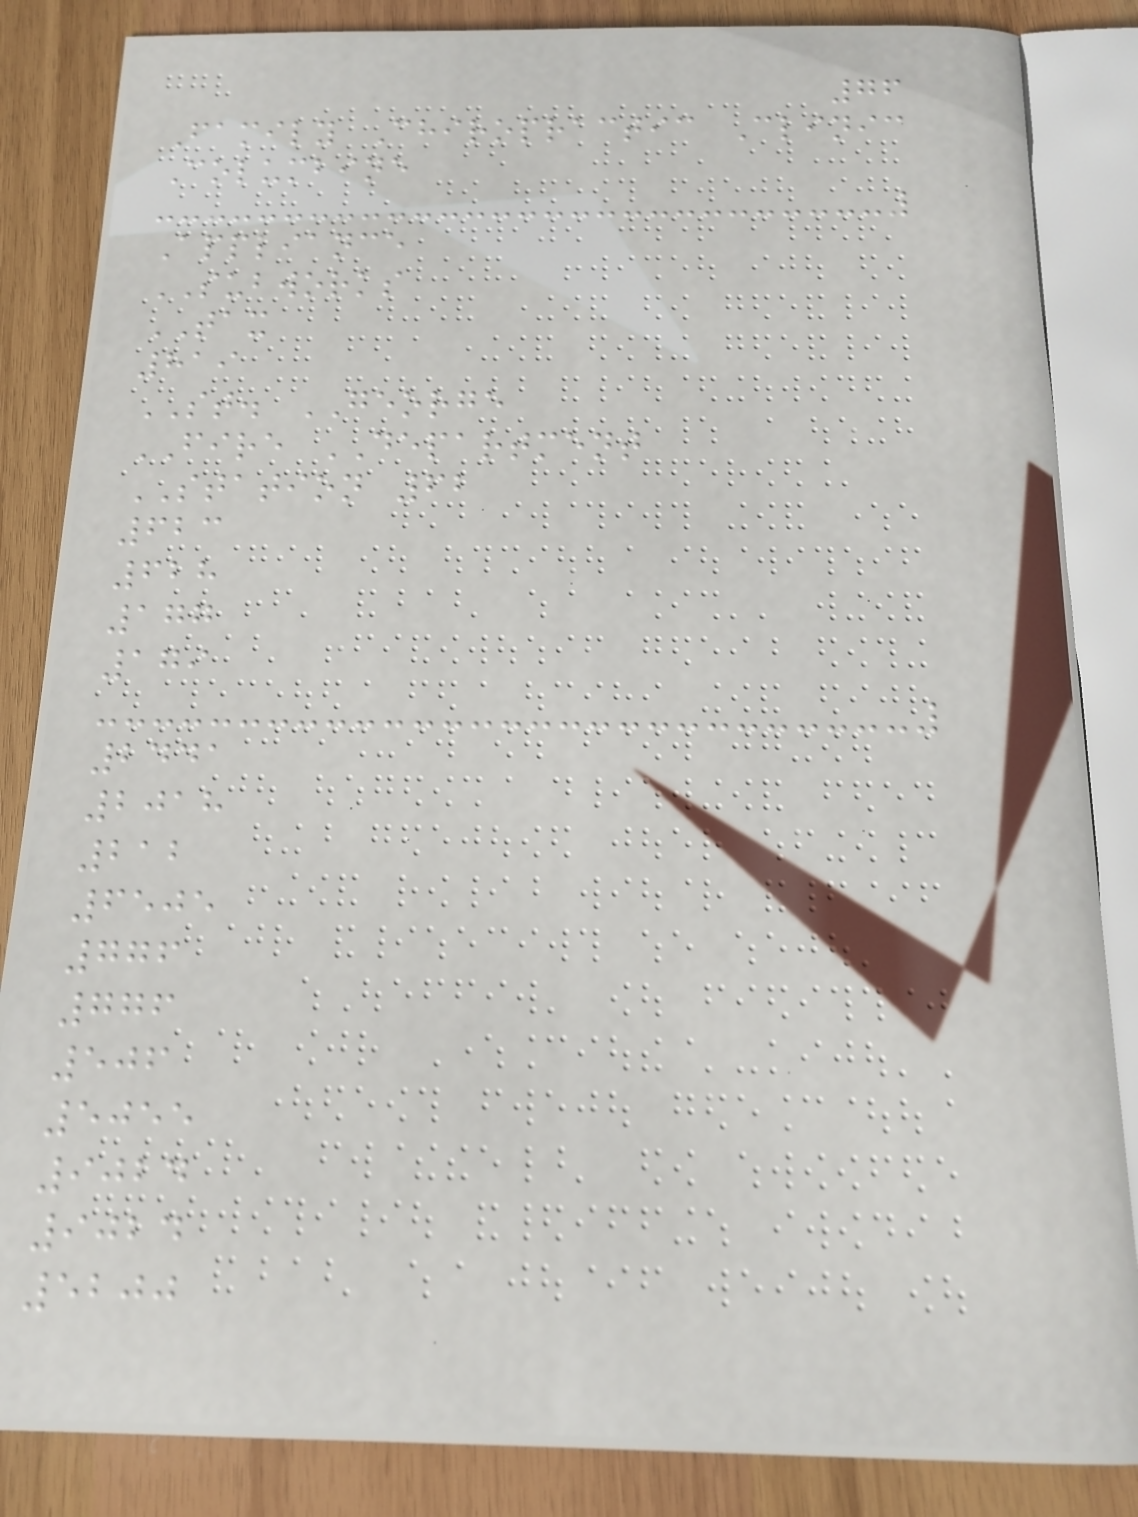76
Family Chiropractic Clinic
Columbine
Appliance
SUBWORKS
TAX
819
ST. GEORGE
FIRE DEPARTMENT
STATION 62
623
628
177
179
2441
2018
212
6505
776
776
506
5055
9024
9024
5200
